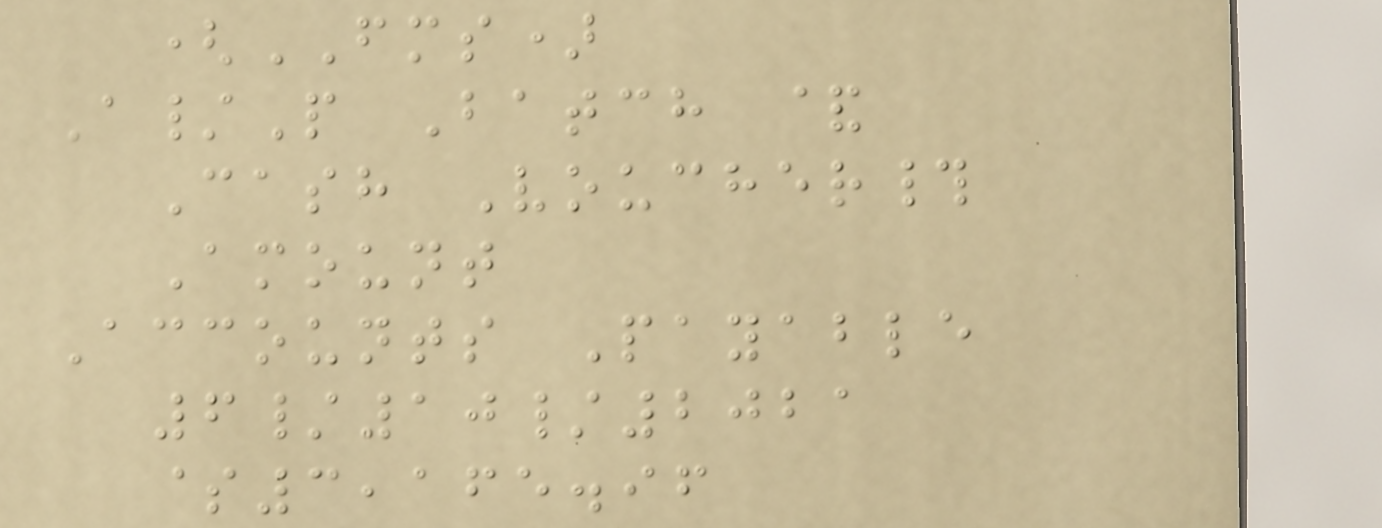(FMS)
A/P Batch &
Cash Voucher#
Amount
Accounts Payable
6/10/2021
$3,165.96
